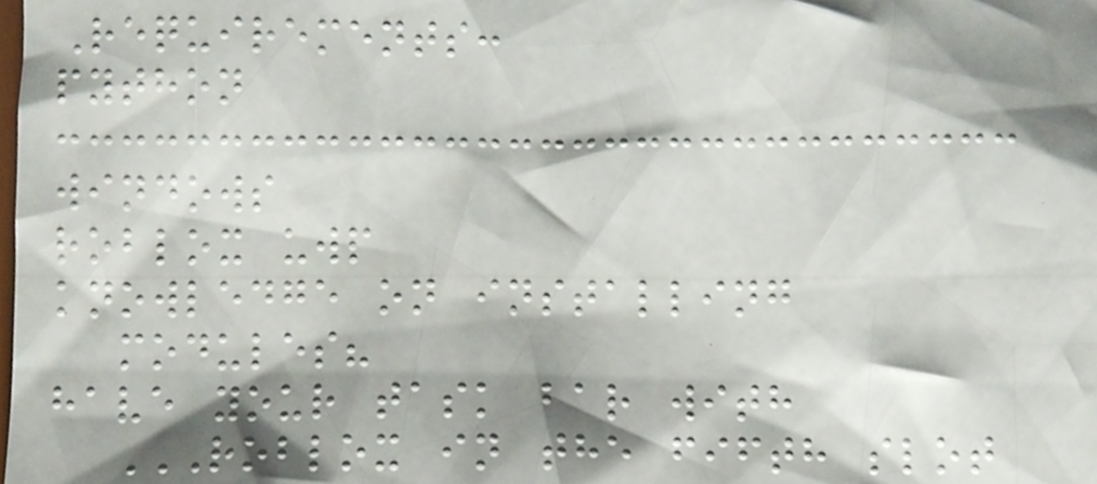Requirements:
python
windows
roblox uwp
knowledge on installing
modules?
have your task bar with
ROBLOX IN THE FIFTH SLOT
